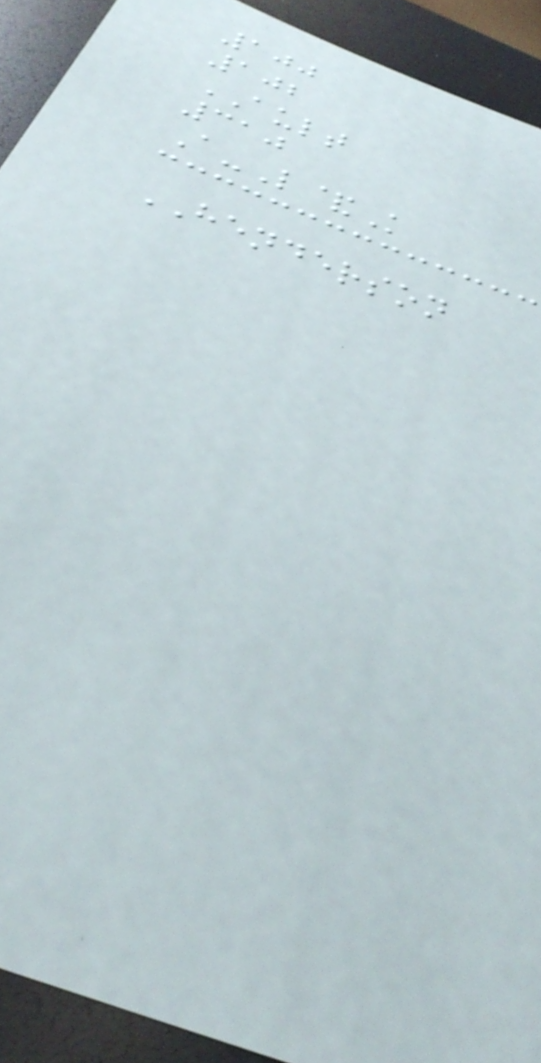100
102
AULT
310
A-L&K
HENDERSON
